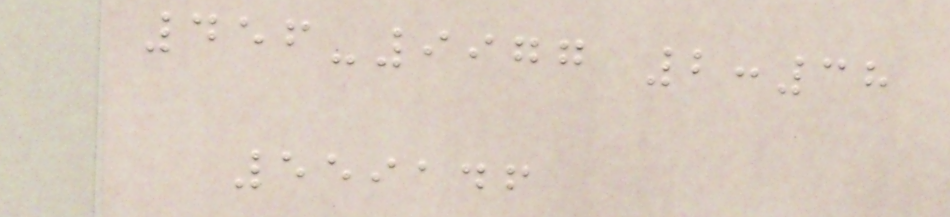456-9977 2:38
559146
